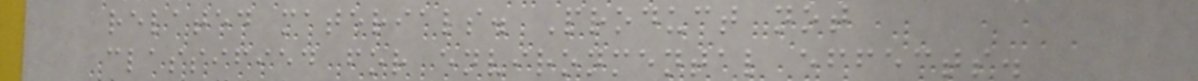related materials. Product not
classified for environmental effects.
